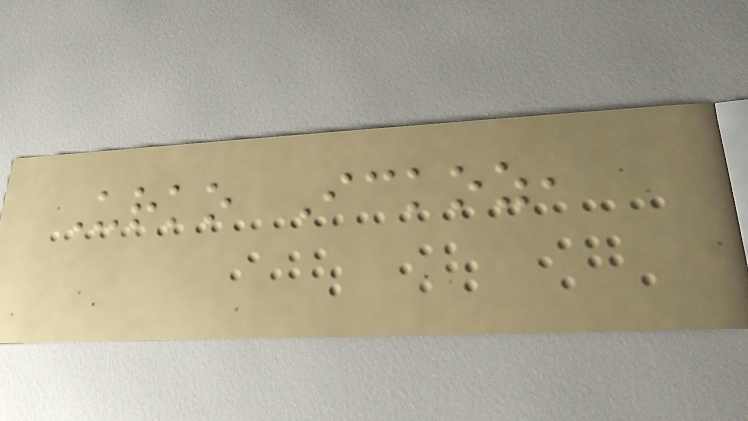Urko Ickoz,
